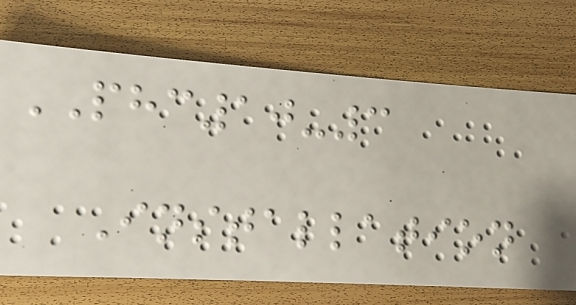PHC10-3
Installation
